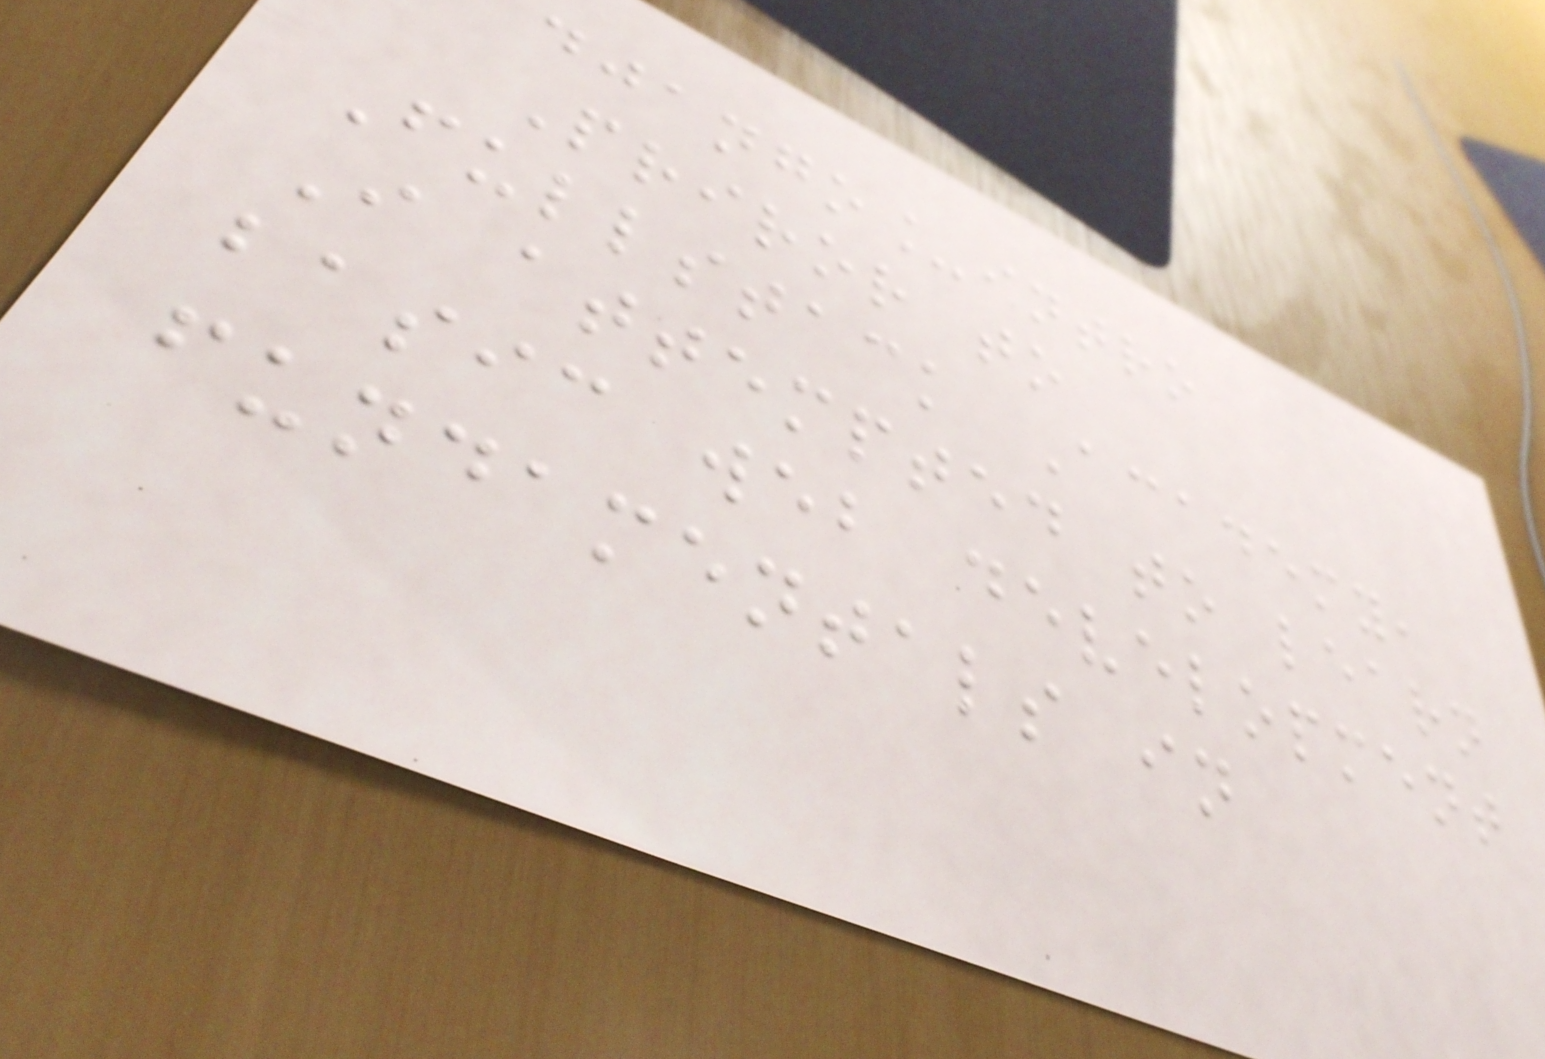django_intro
Priror to
Fullstack Academy,
I attempted to learn
basic web development
fundamentals in
